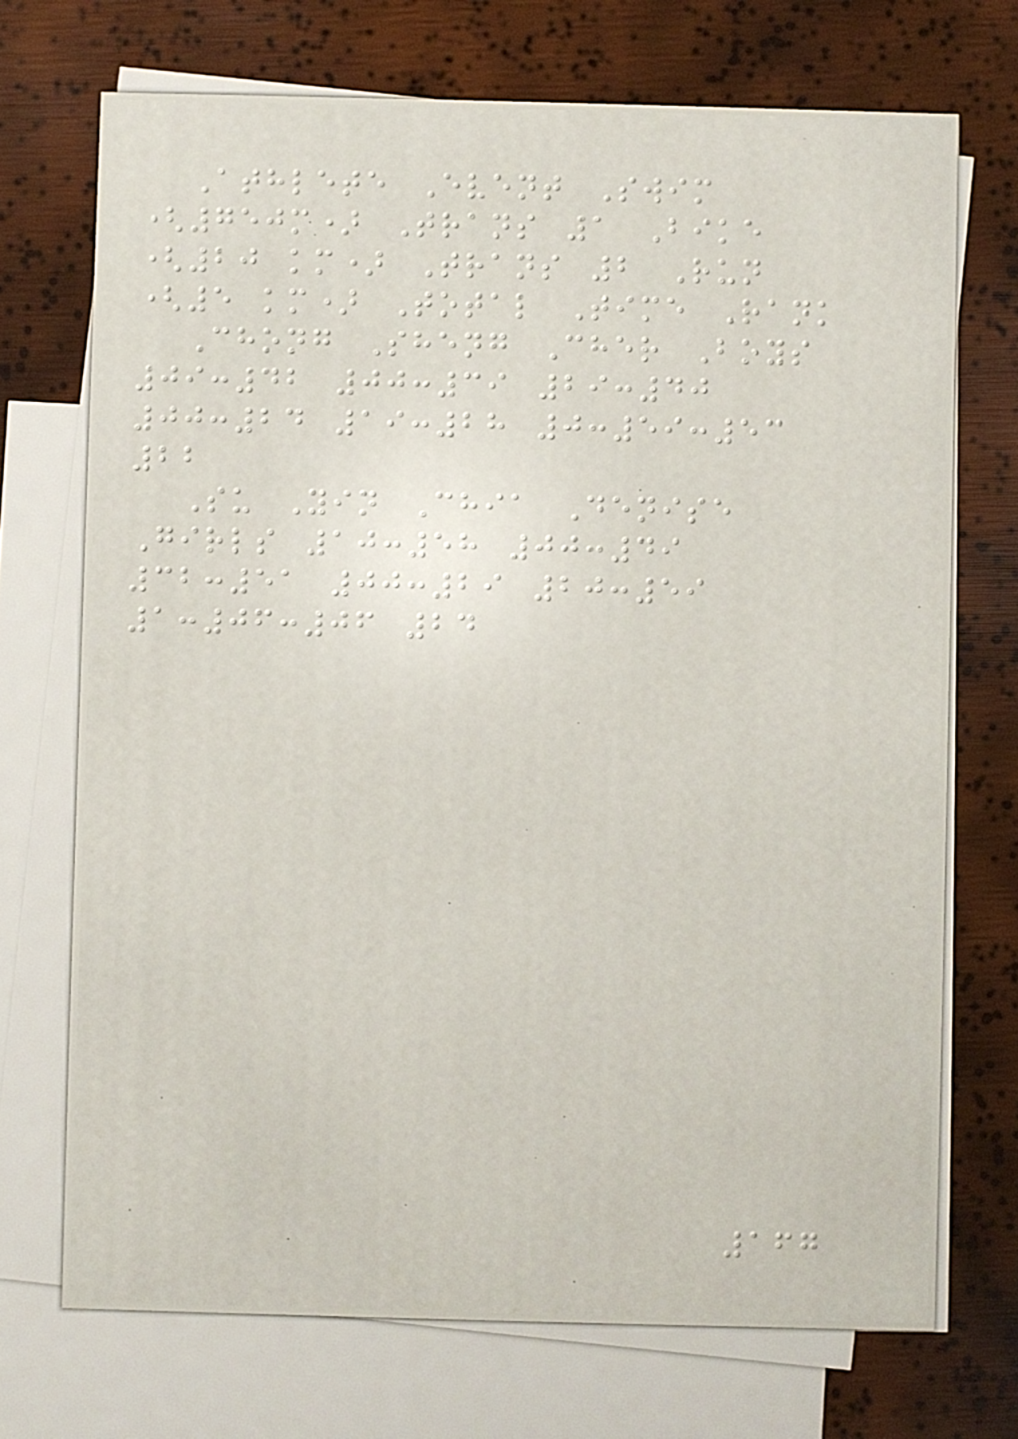Athlete Event Swim
(750m) Trans 1 Bike
(20 km) Trans 2 Run
(5 km) Total Time Rank
Chong Sheng Cher Boys
09:42 00:39 29:40
00:24 19:28 0:59:53
22
Su Yin Chia Denise
Girls 10:58 00:49
32:51 00:29 20:59
1:06:06 24
167
